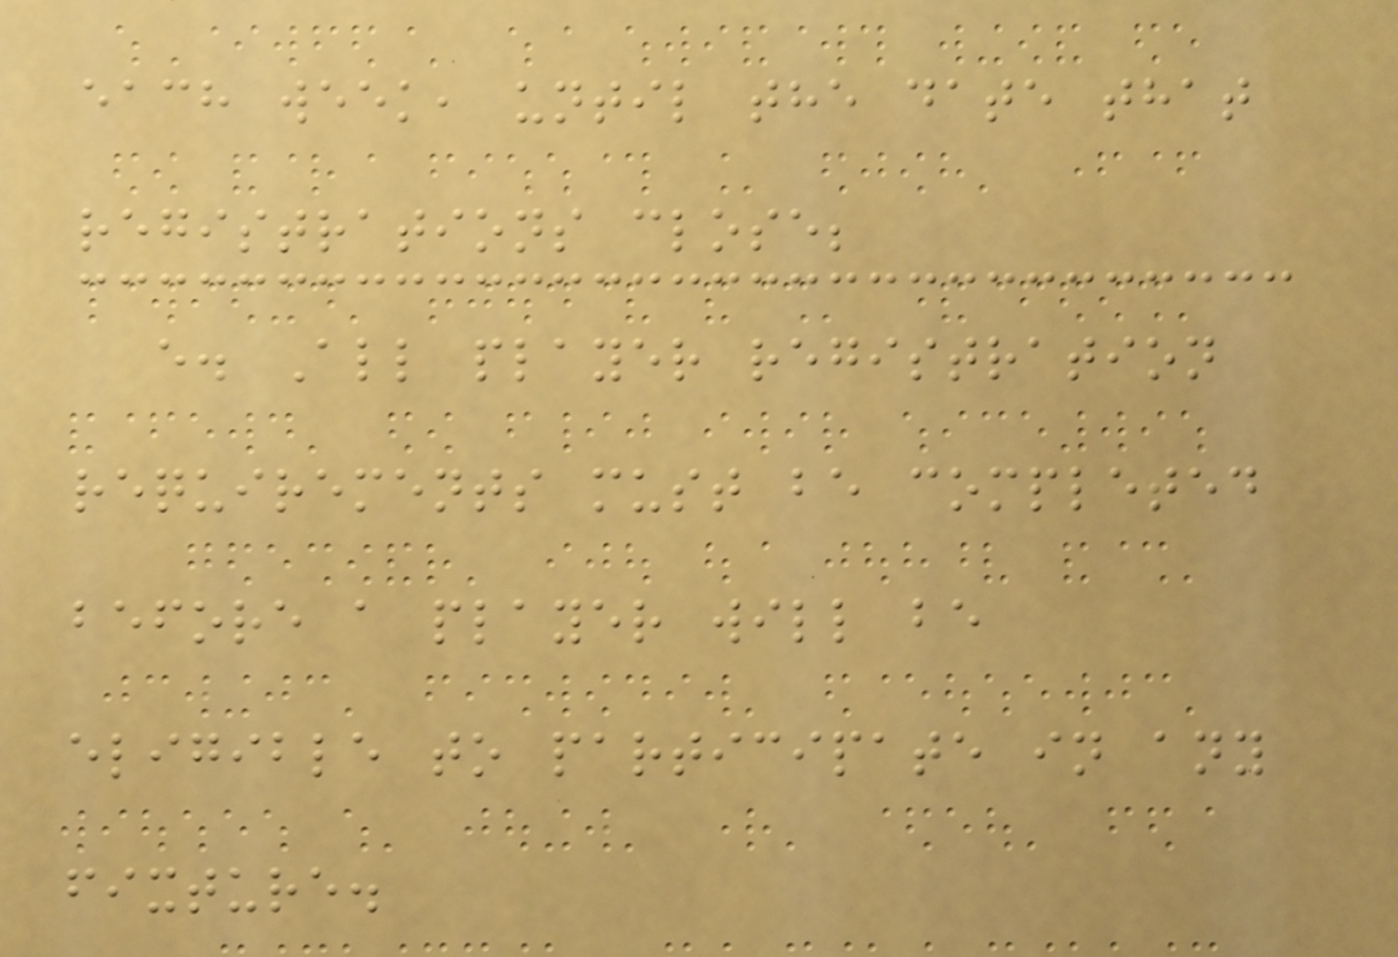each week, until the date that
registrations close;
e. All player registration
requirements must be completed
before a player will be
eligible to participate in any
fixture.
